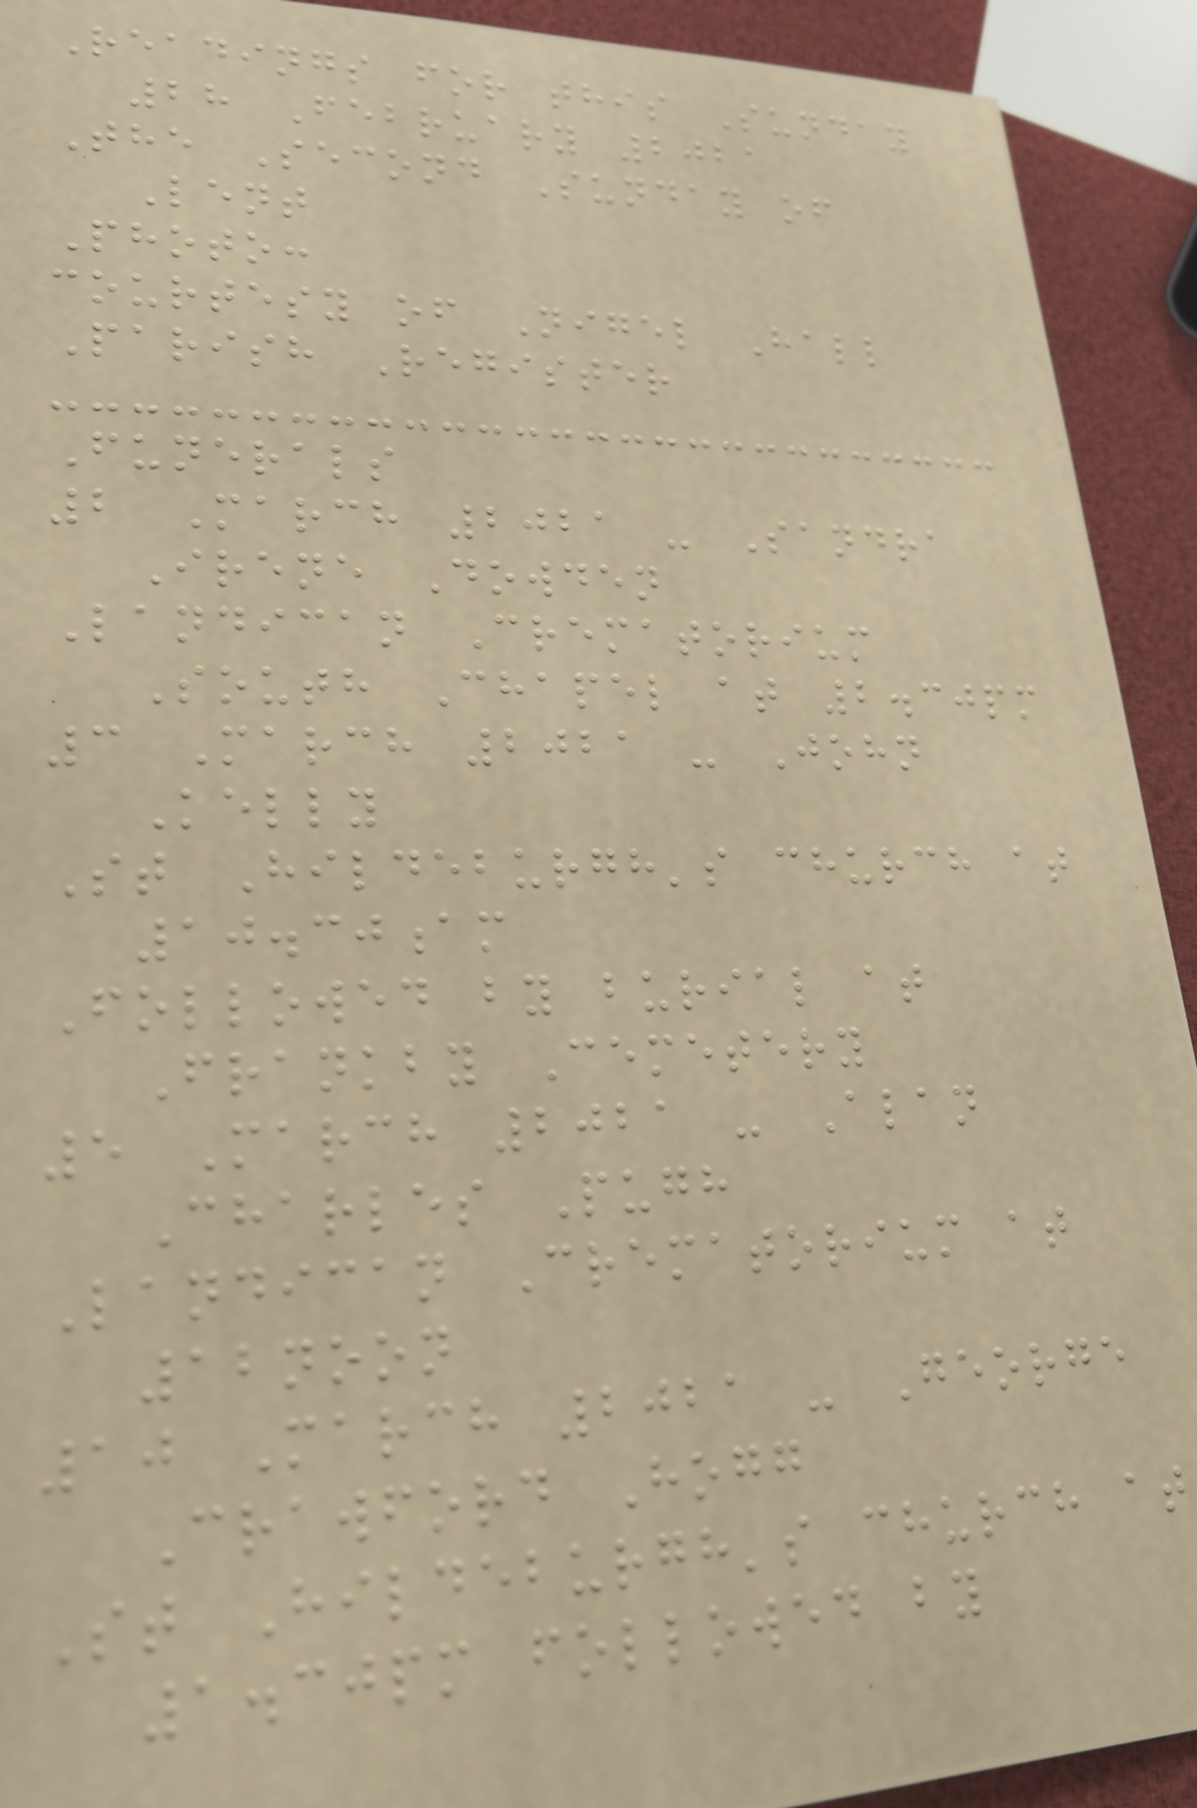Readings for this Sunday
28 February 2021
The Second Sunday of
Lent
Photo:
courtesy of Nigel Hall
Parish Register
Funerals
2 March 2021 - Sandra
Irene Dowden
Landican Crematorium
South Chapel at 2.30pm
3 March 2021 - John
Kelly
St Hildeburgh's church at
10.30am
Followed by burial at
Frankby Cemetery
5 March 2021 - Alan
Charles Pugh
Landican Crematorium at
12noon
10 March 2021 - George
Crawford Hogg
St Hildeburgh's church at
1.30pm followed by
